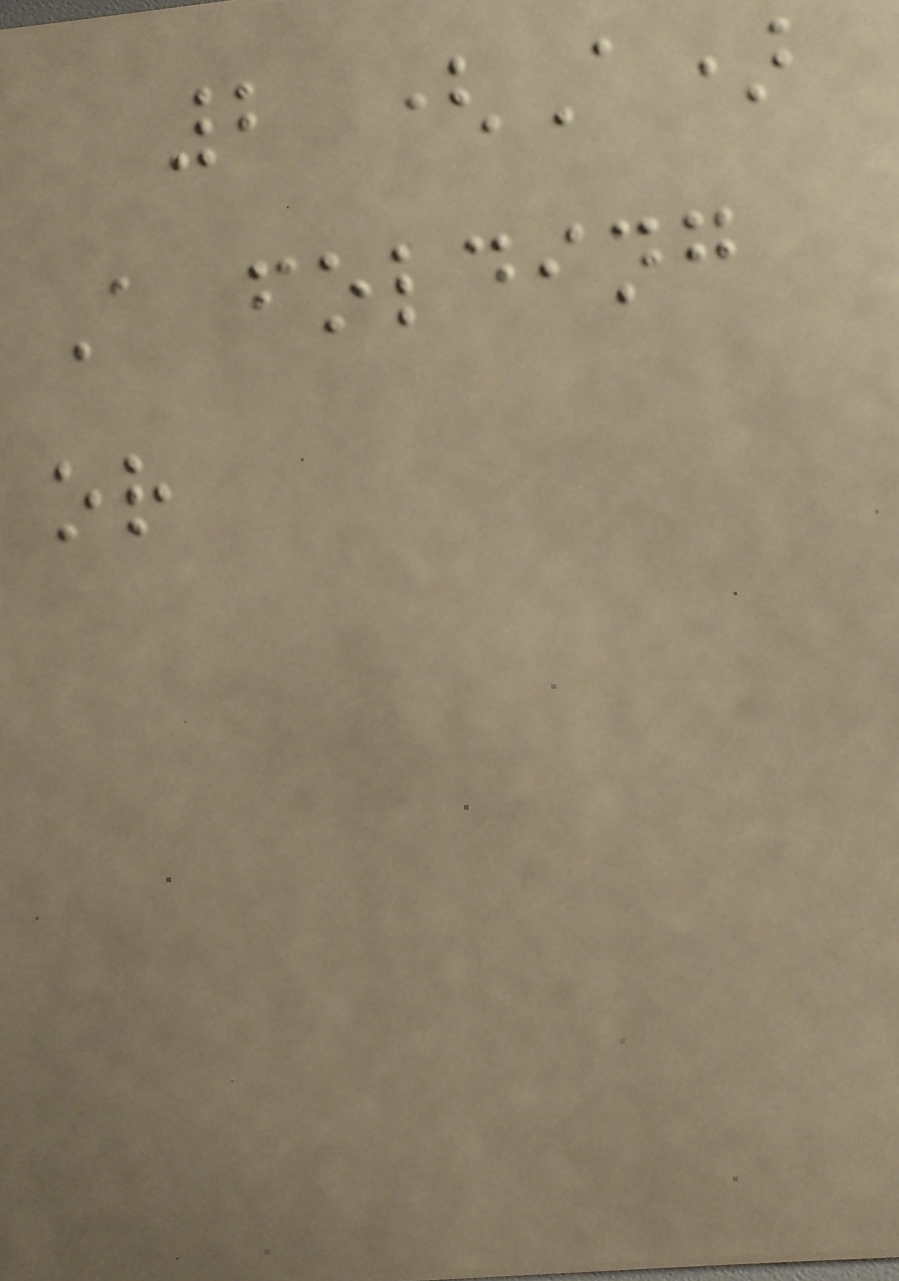2 (A)
A folding
or
